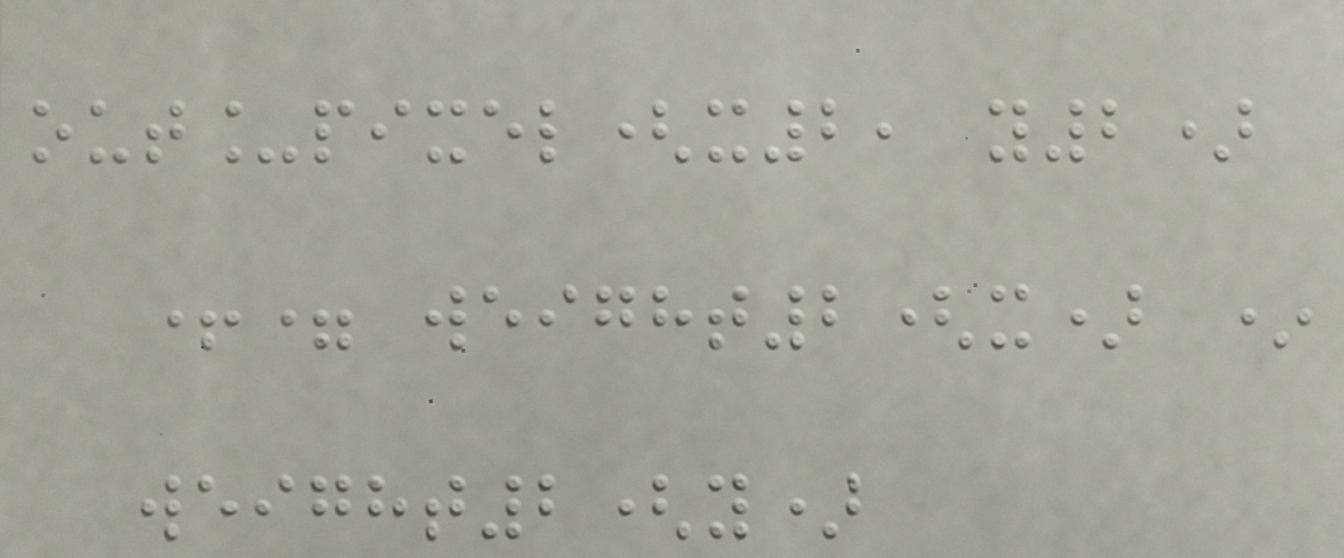out_pixel(x2, y2)
+= weight2(x) *
weight2(y)
